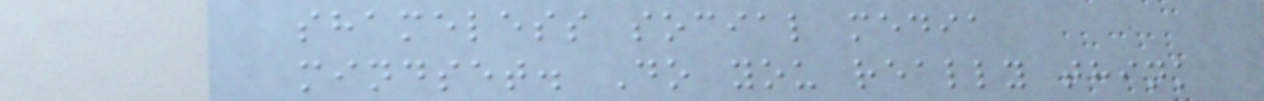shameless social media
mindset. Do you really think
